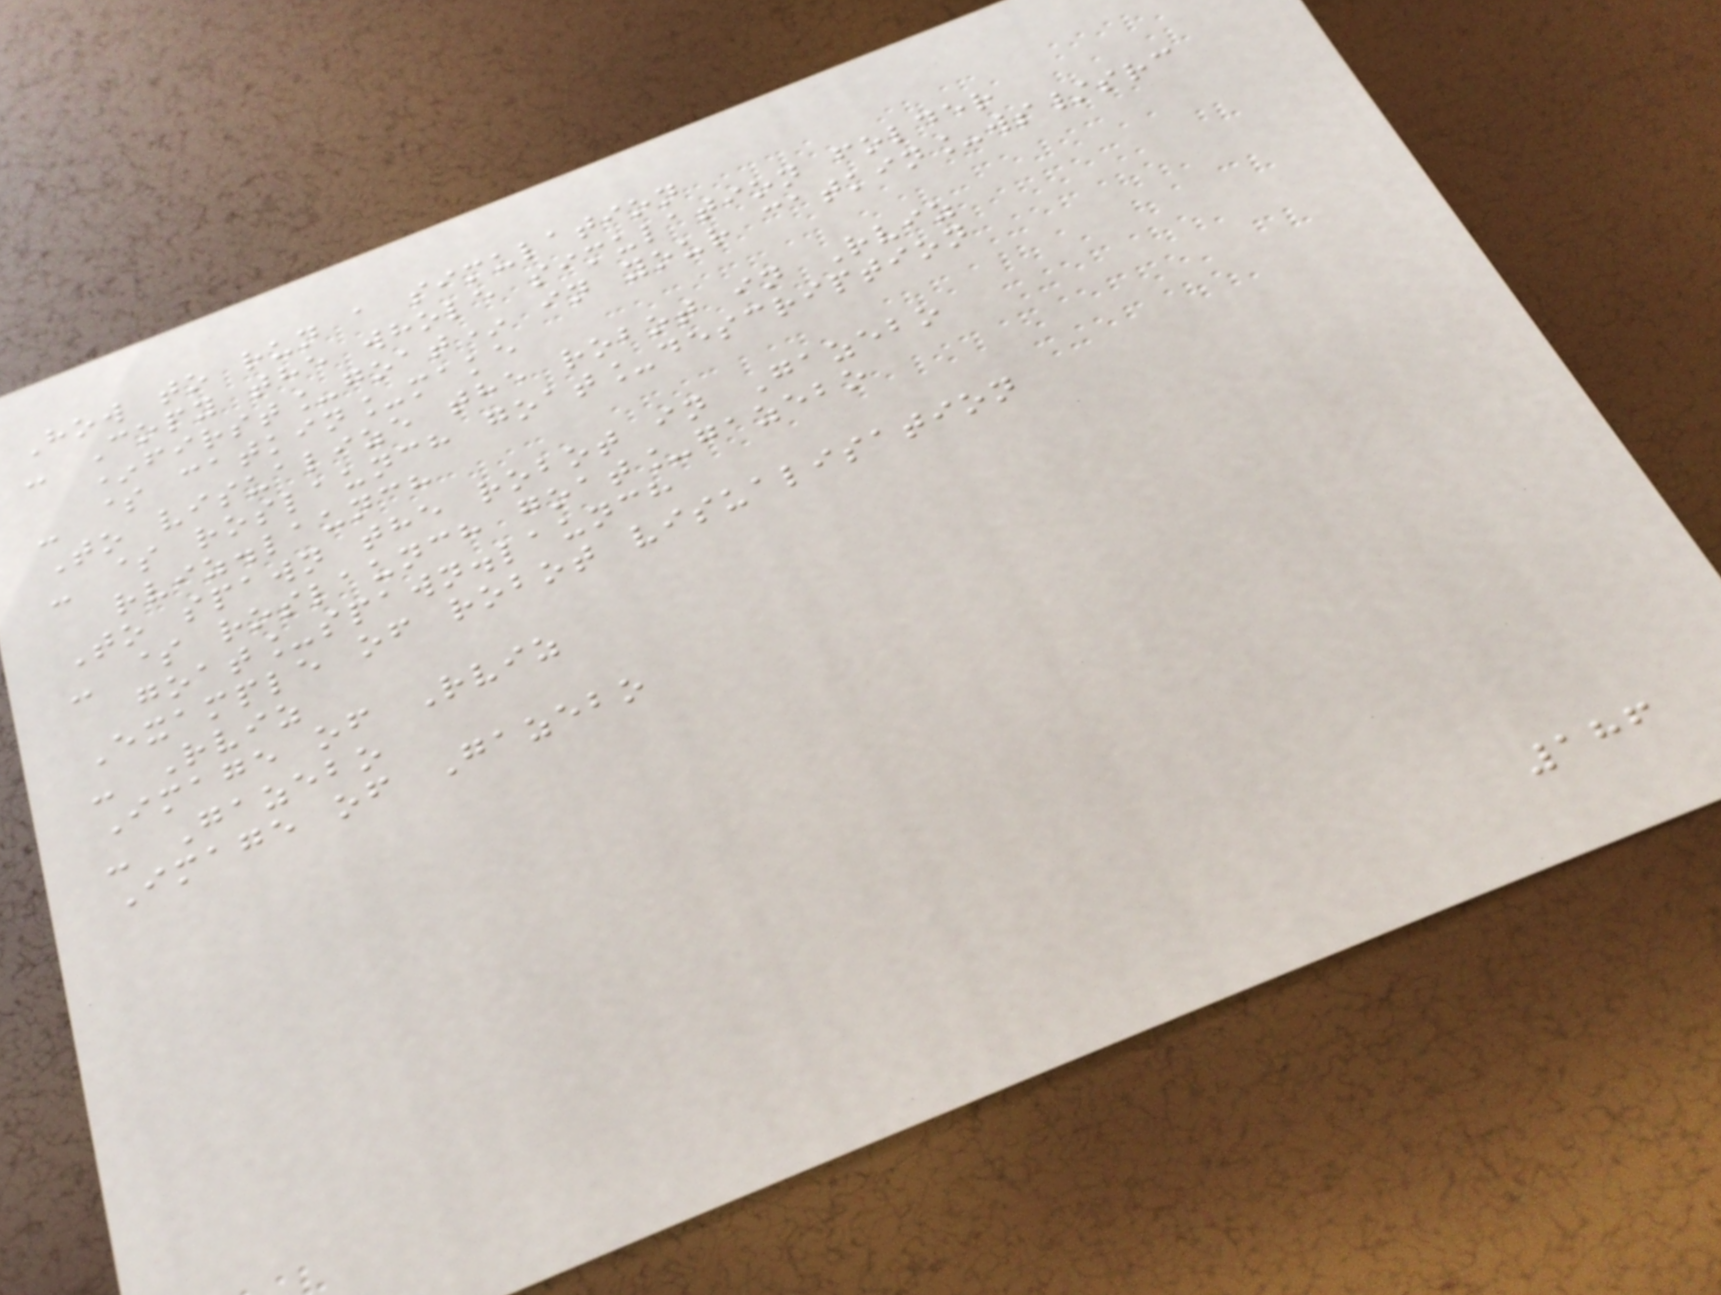How to run a simulation
- Copy the whole simulation folder
*first_goat* in your catkin_ws/src
- $ catkin_make
To visualize the robot in Rviz
- $ roslaunch goat_description
rviz.launch
To spawn the robot in Gazebo
- $ roslaunch goat_gazebo
goat_spawn.launch
Example of robot visualisation
- Rviz
Image of Rviz
- Gazebo
Image of Gazebo
186
